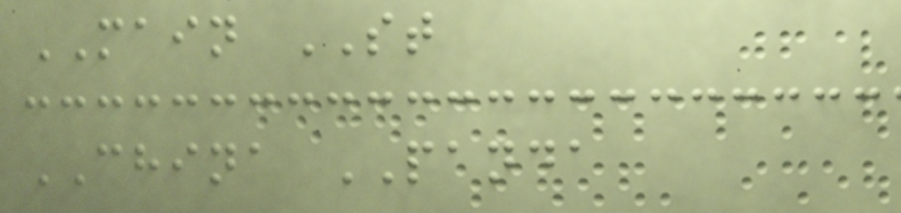MAIN ST
CHINA PANDA
